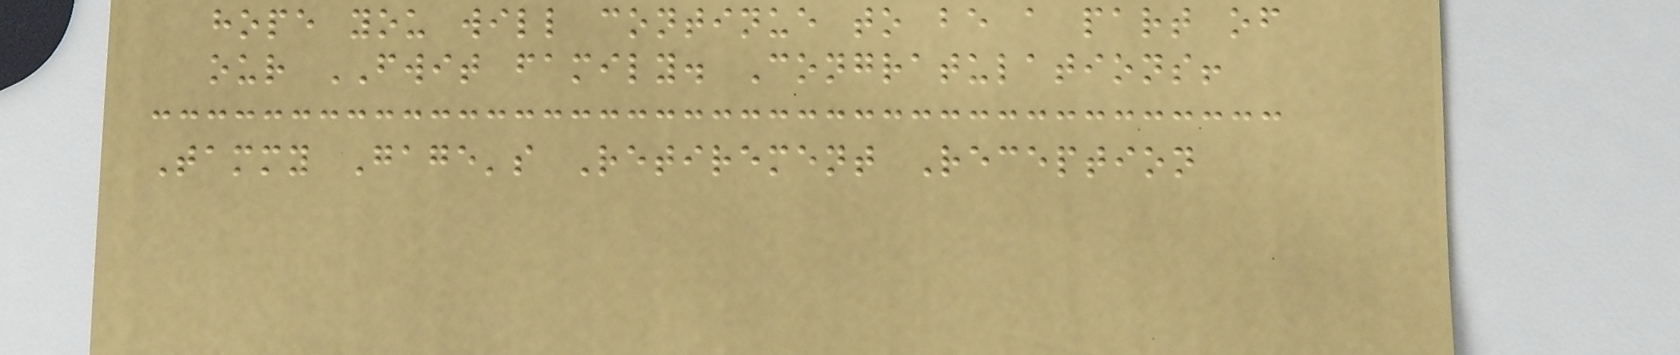hope you will continue to be a part of
our FWIT family. Congratulations!
Tammy Gage's Retirement Reception
